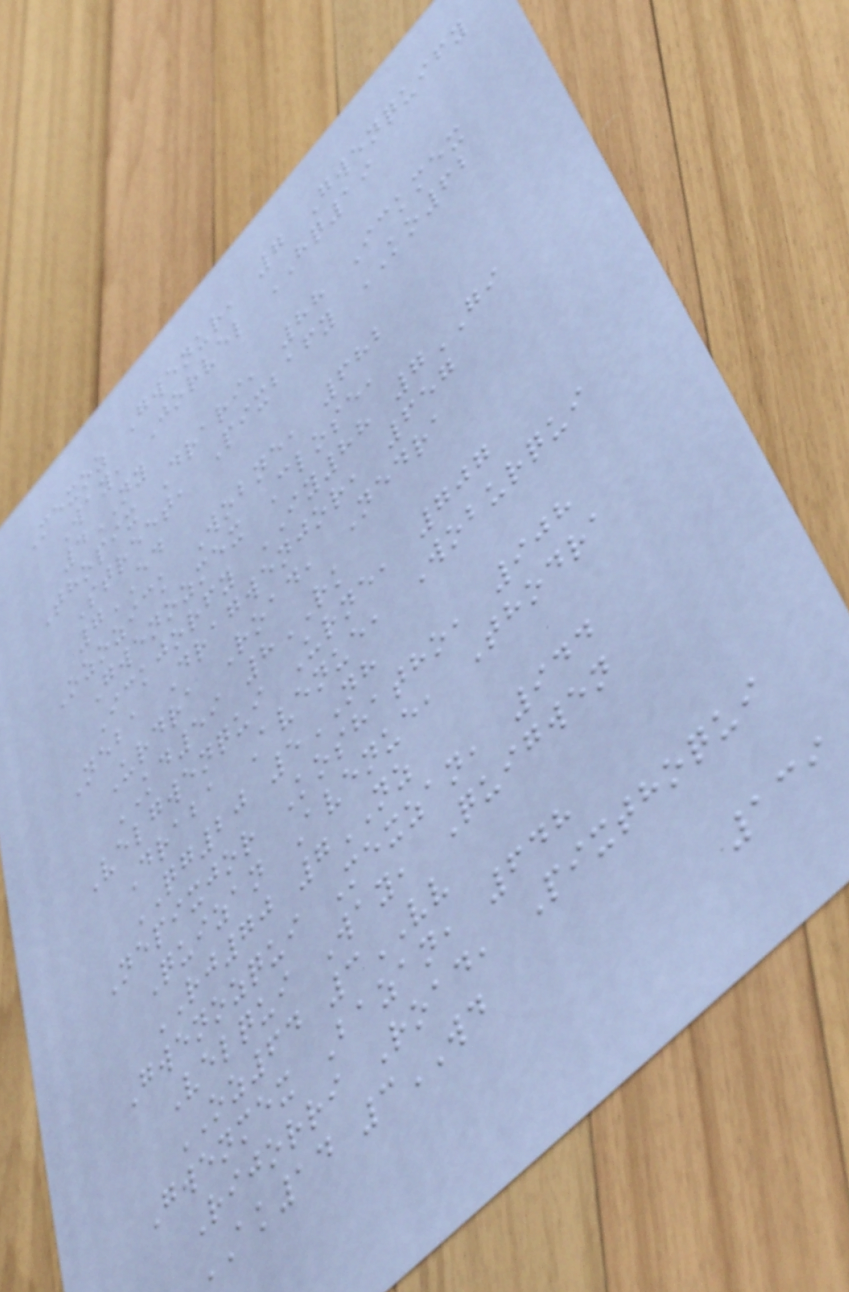Mexoz Gwenur, 7 Gwenquify
Way, Jorvel HQ19
4NY
Thopix Drari, 88 Ickmex
Street, Pixbafy KO62
7ED
Ozozick Wobne, 682
Gwenozmex Close,
Ickjorfy IY88 7GI
Neba Dragwenjor, 657
Urdra Road, Nedra
KD59 8RK
Velgwenqui Urne, 707
Draba Avenue, Woburqui
QG20 5NH
Nepixjor Koshatho, 908
Quizan Avenue, Thodra
RJ70 7NZ
Gwenozqui Mexzan, 944
Velqui Way, Quigwen
OZ64 3VV
Gwenmex Bazan, 648
Rijorri Road, Pixthoqui
AK14 3WD
139
